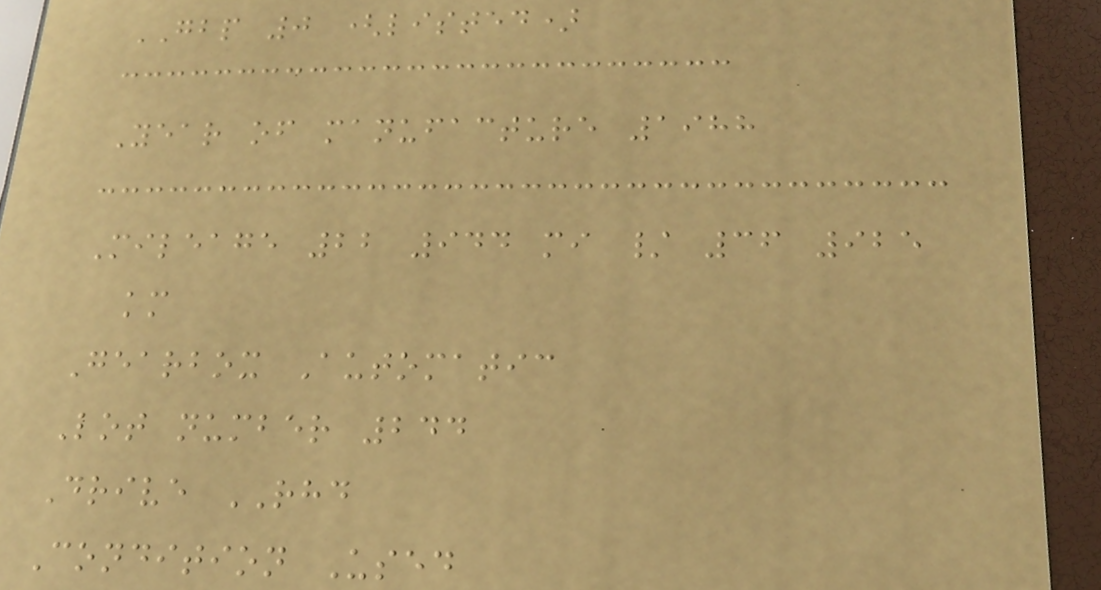GBP 0 (listed)
Year of manufacture 1988
Mileage 22 944 mi / 36 925
km
Gearbox Automatic
Lot number 244
Drive RHD
Condition Used
